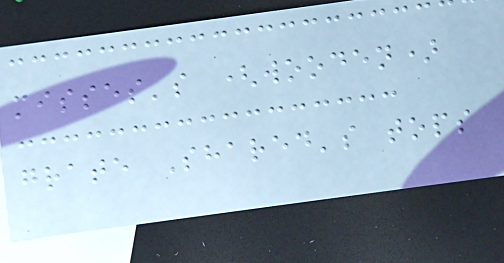misses's (wooden)
grate Shared's tops
